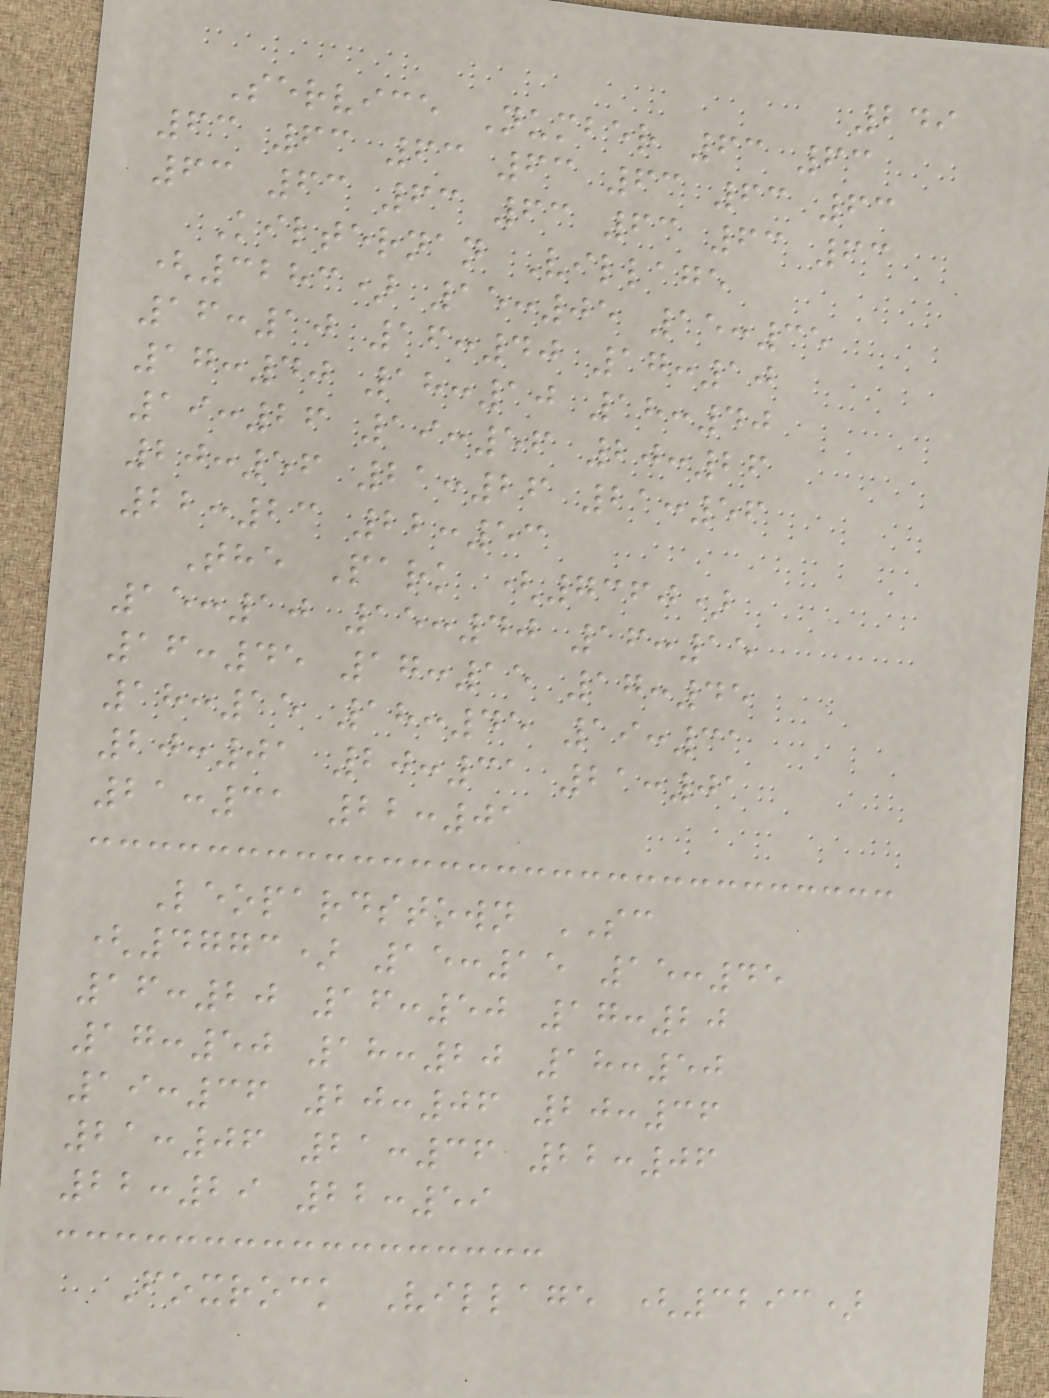249
Service Number 63 63
63 63 63 63 63 63 63
63 63 63 63 63 63 63
Kilternan Village
(3283) 15:05 15:35
16:10 16:40 17:10
17:40 18:10 18:40
19:26 19:56 20:26
20:56 21:26 21:56
22:23 22:53
The Park (7360)
15:10 15:40 16:15
16:45 17:15 17:45
18:15 18:45 19:31
20:01 20:31 21:01
21:31 22:01
Leopardstown SC
(4773) 15:15 15:45
16:20 16:50 17:20
17:50 18:20 18:50
19:36 20:06 20:36
21:06 21:36 22:06
22:29 22:59
Foxrock Village (3293)
